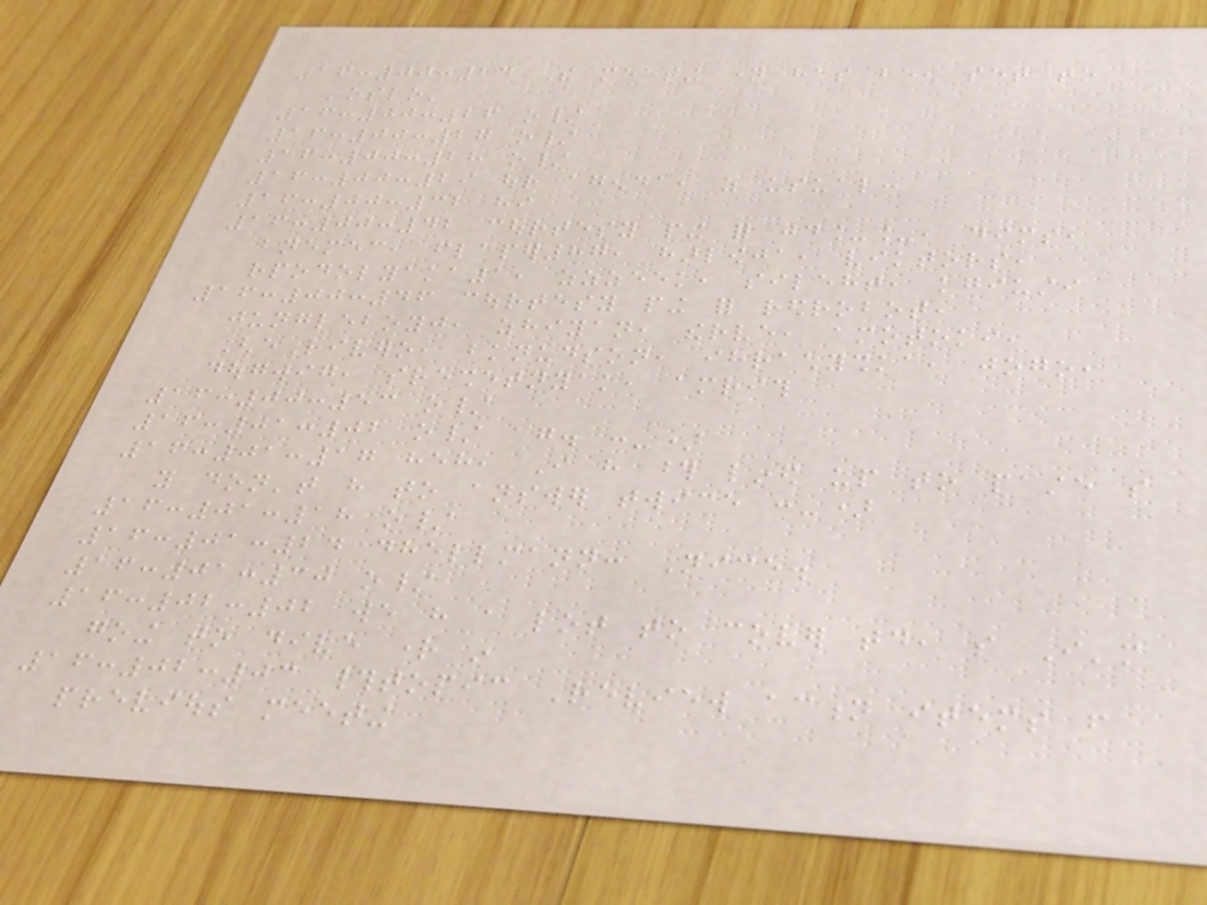16:00:24 The meeting name has been set to
'oslo'
16:00:26 o/
16:00:27 o/
16:00:28 o/
16:00:29 our agenda, as usual:
16:00:32 hi
16:00:42 courtesy ping for jd__, dims,
bnemec, flaper87, harlowja, viktors,
rpodolyaka1, zzzeek, sileht, kgiusti
16:00:46 courtesy ping for redrobot,
jungleboyj, zhiyan, therve, amotoki,
GheRivero, bknudson, ihrachyshka, jogo,
dougwig, sreshetnyak, amrith
16:00:53 o/
16:01:02 o/ again. :-)
16:01:17 heh, I have those lined up to paste so
you don't have to answer twice :-)
16:01:18 o/
16:01:24 dhellmann: Nice.
16:01:30 o/
16:02:02 we have a lot to cover today, so I'm
going to dive right in
16:02:03 #topic Review action items from
previous meeting
